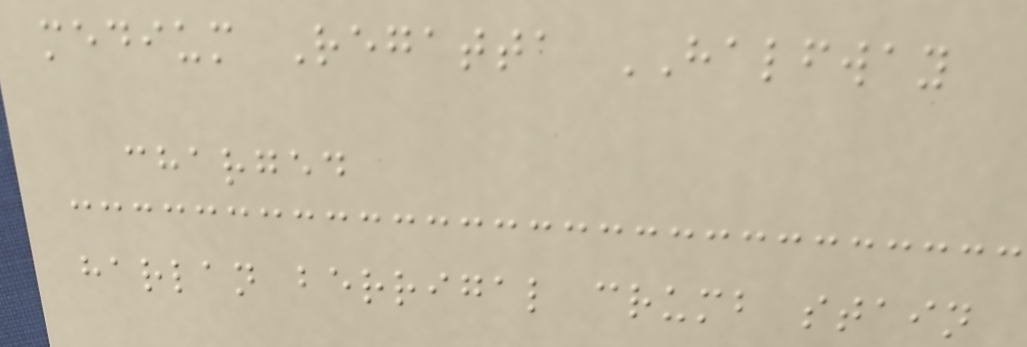medium Regatta HALFWAY
charged
harlan berrigal crumb stain
